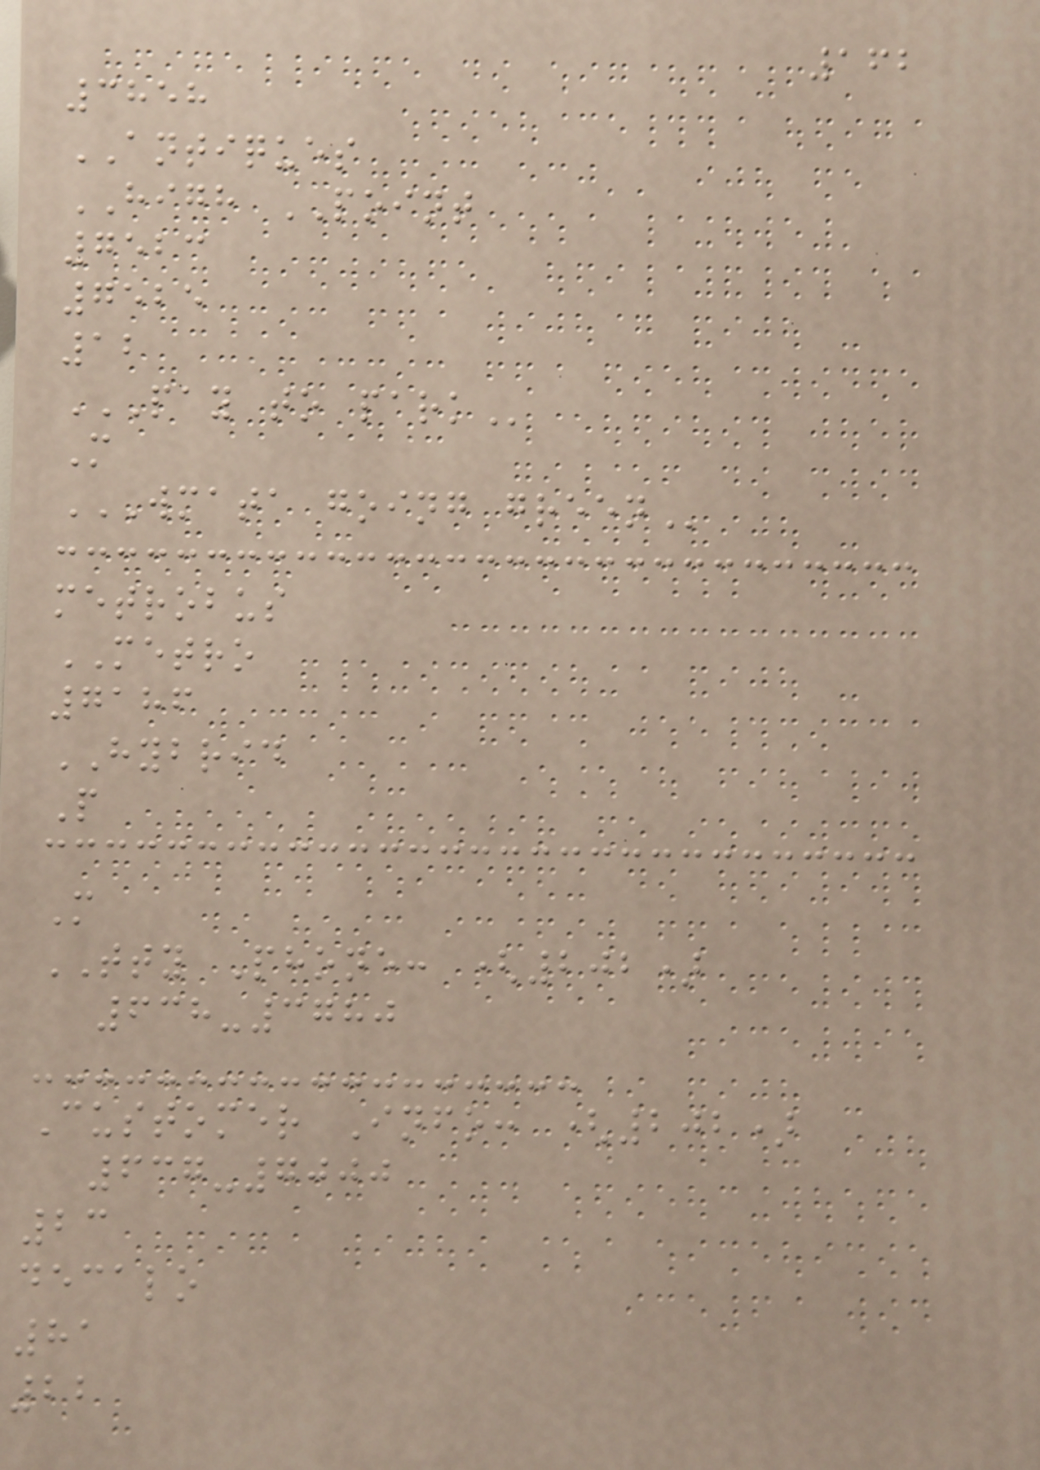162
3858
ANTIQUES
HIGH POINT
7523
7525
12
PAY TO PARK
M
WMATA GOING GREEN
metrobus
METRO
7186
HYBRID
P
M
TTY Phone: (202)
638-3780
Customer Info: (202)
637-7000
23
decalo
81
22
